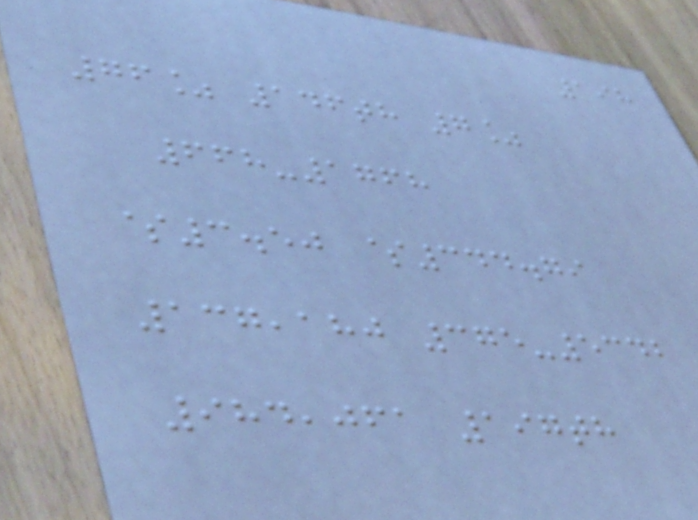198
76% 146th 7%
668-1768
$3.50 $344.79
137,180 375-5342
984,061 197th
